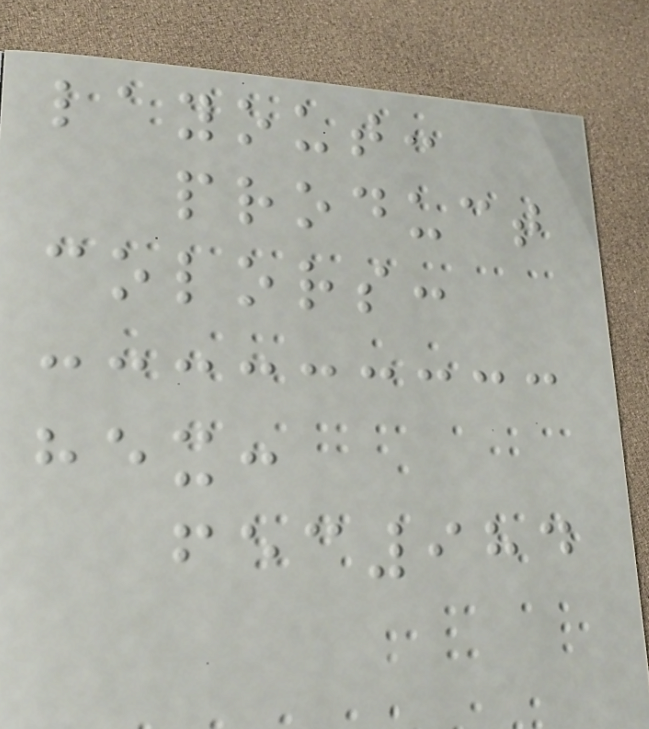layout:
product
colors:
hex:
fec984
